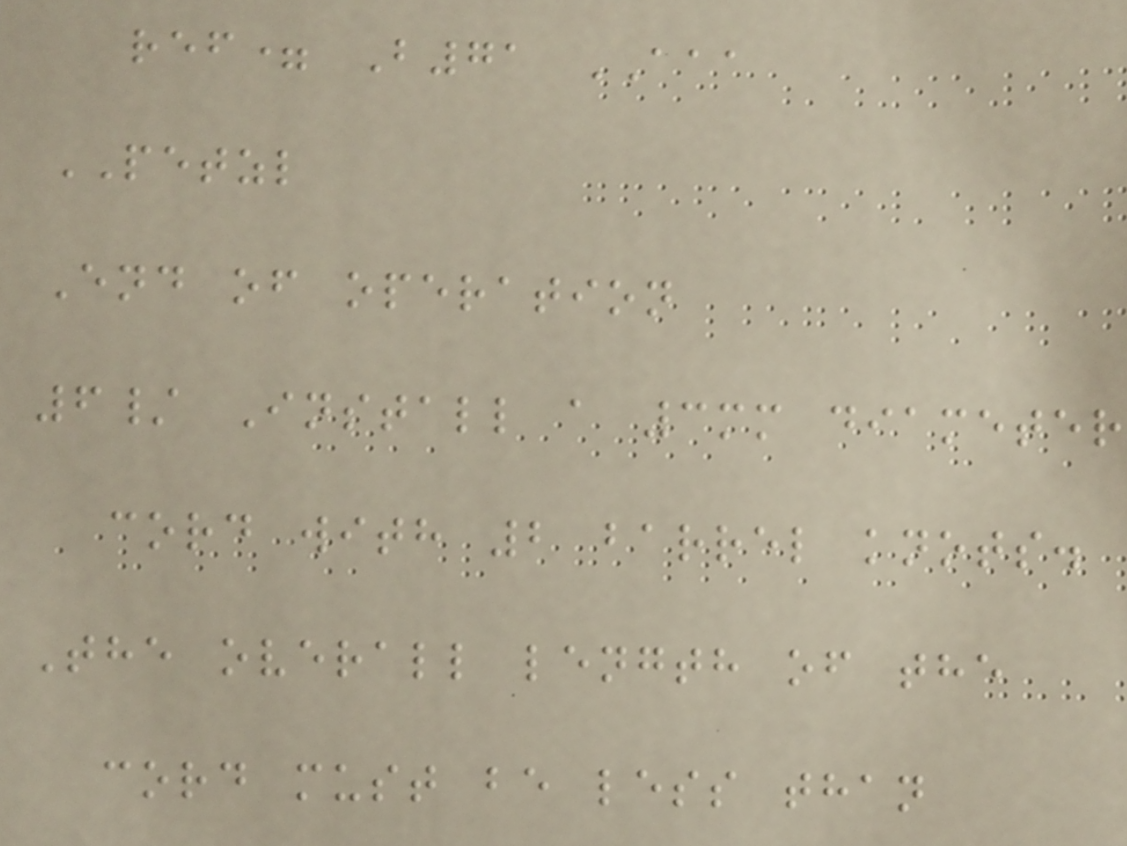ref= B71 AAA
PETZL
End of operation
6/ Install a 3mm diameter
cord with 2 barrel knots.
The overall length of the
cord must be less than
